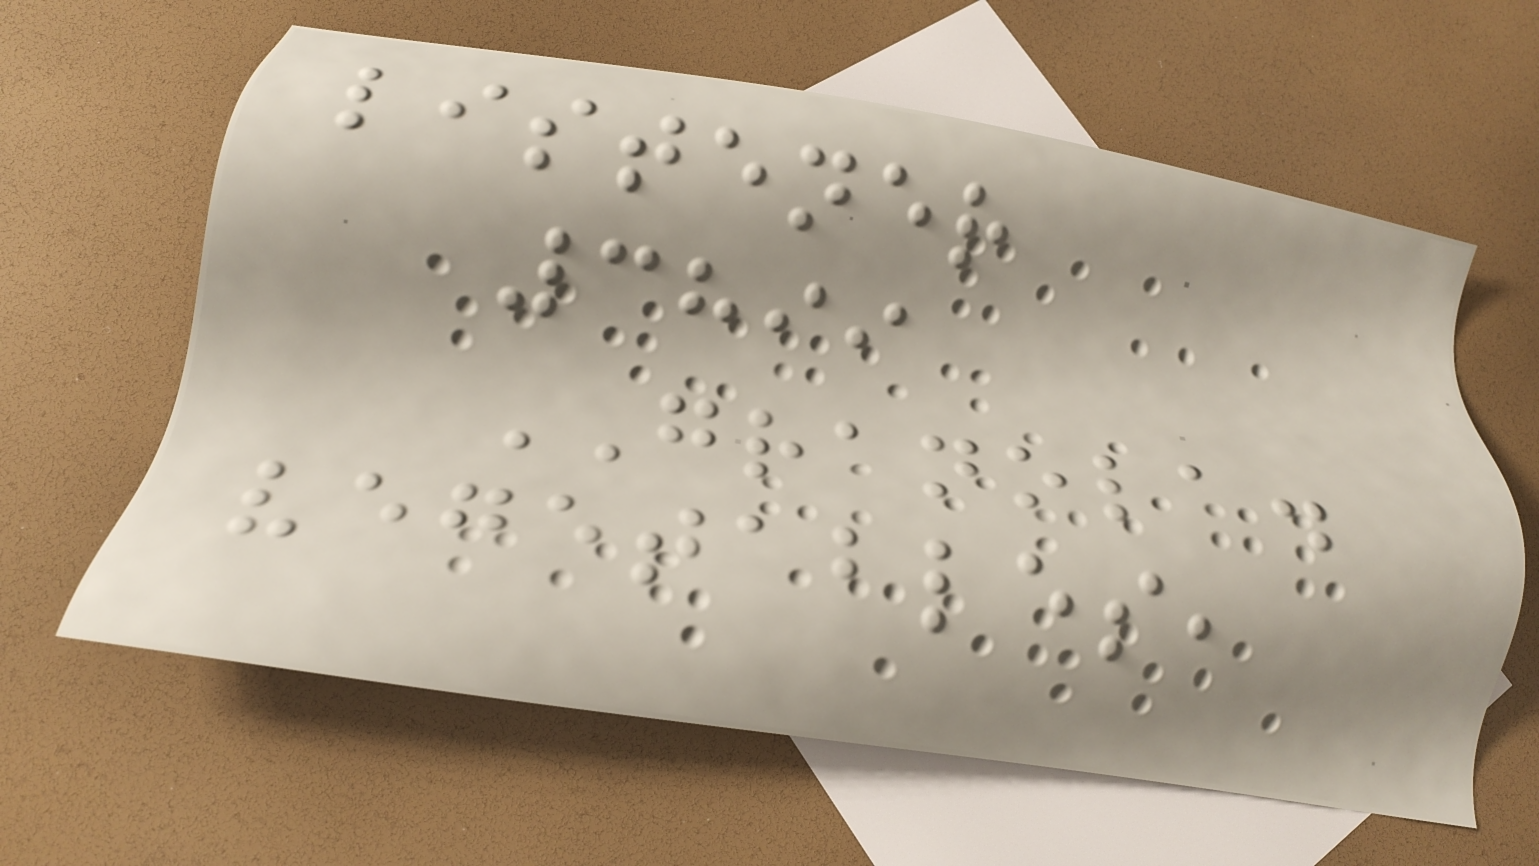listener
3899
GRANOLA.
vegetables,
